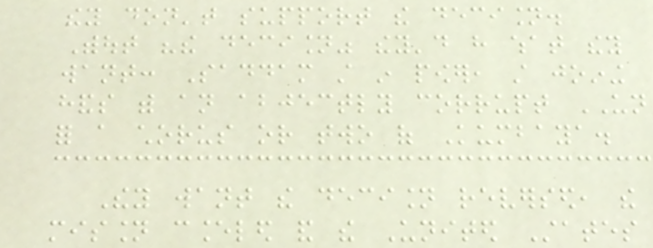they don't support the decision.
Without "the decision" they'd have what they
want: Saddam still in power, still joining
hands with an abjectly corrupt UN
for a chorus or two of Kumbaya.
They want the decision reversed, the
mission canceled and the United States
